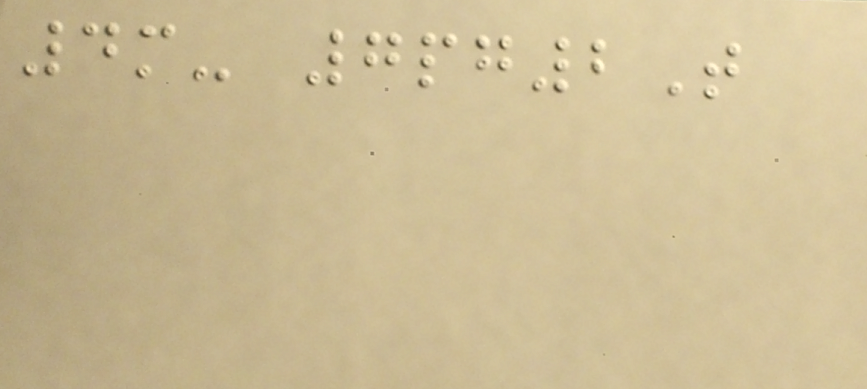4m- 7pg2T
